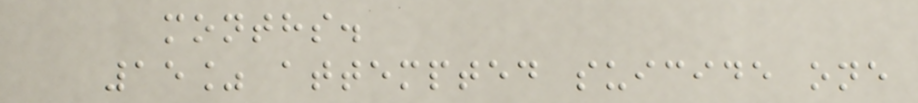months.
15% attempted suicide one
